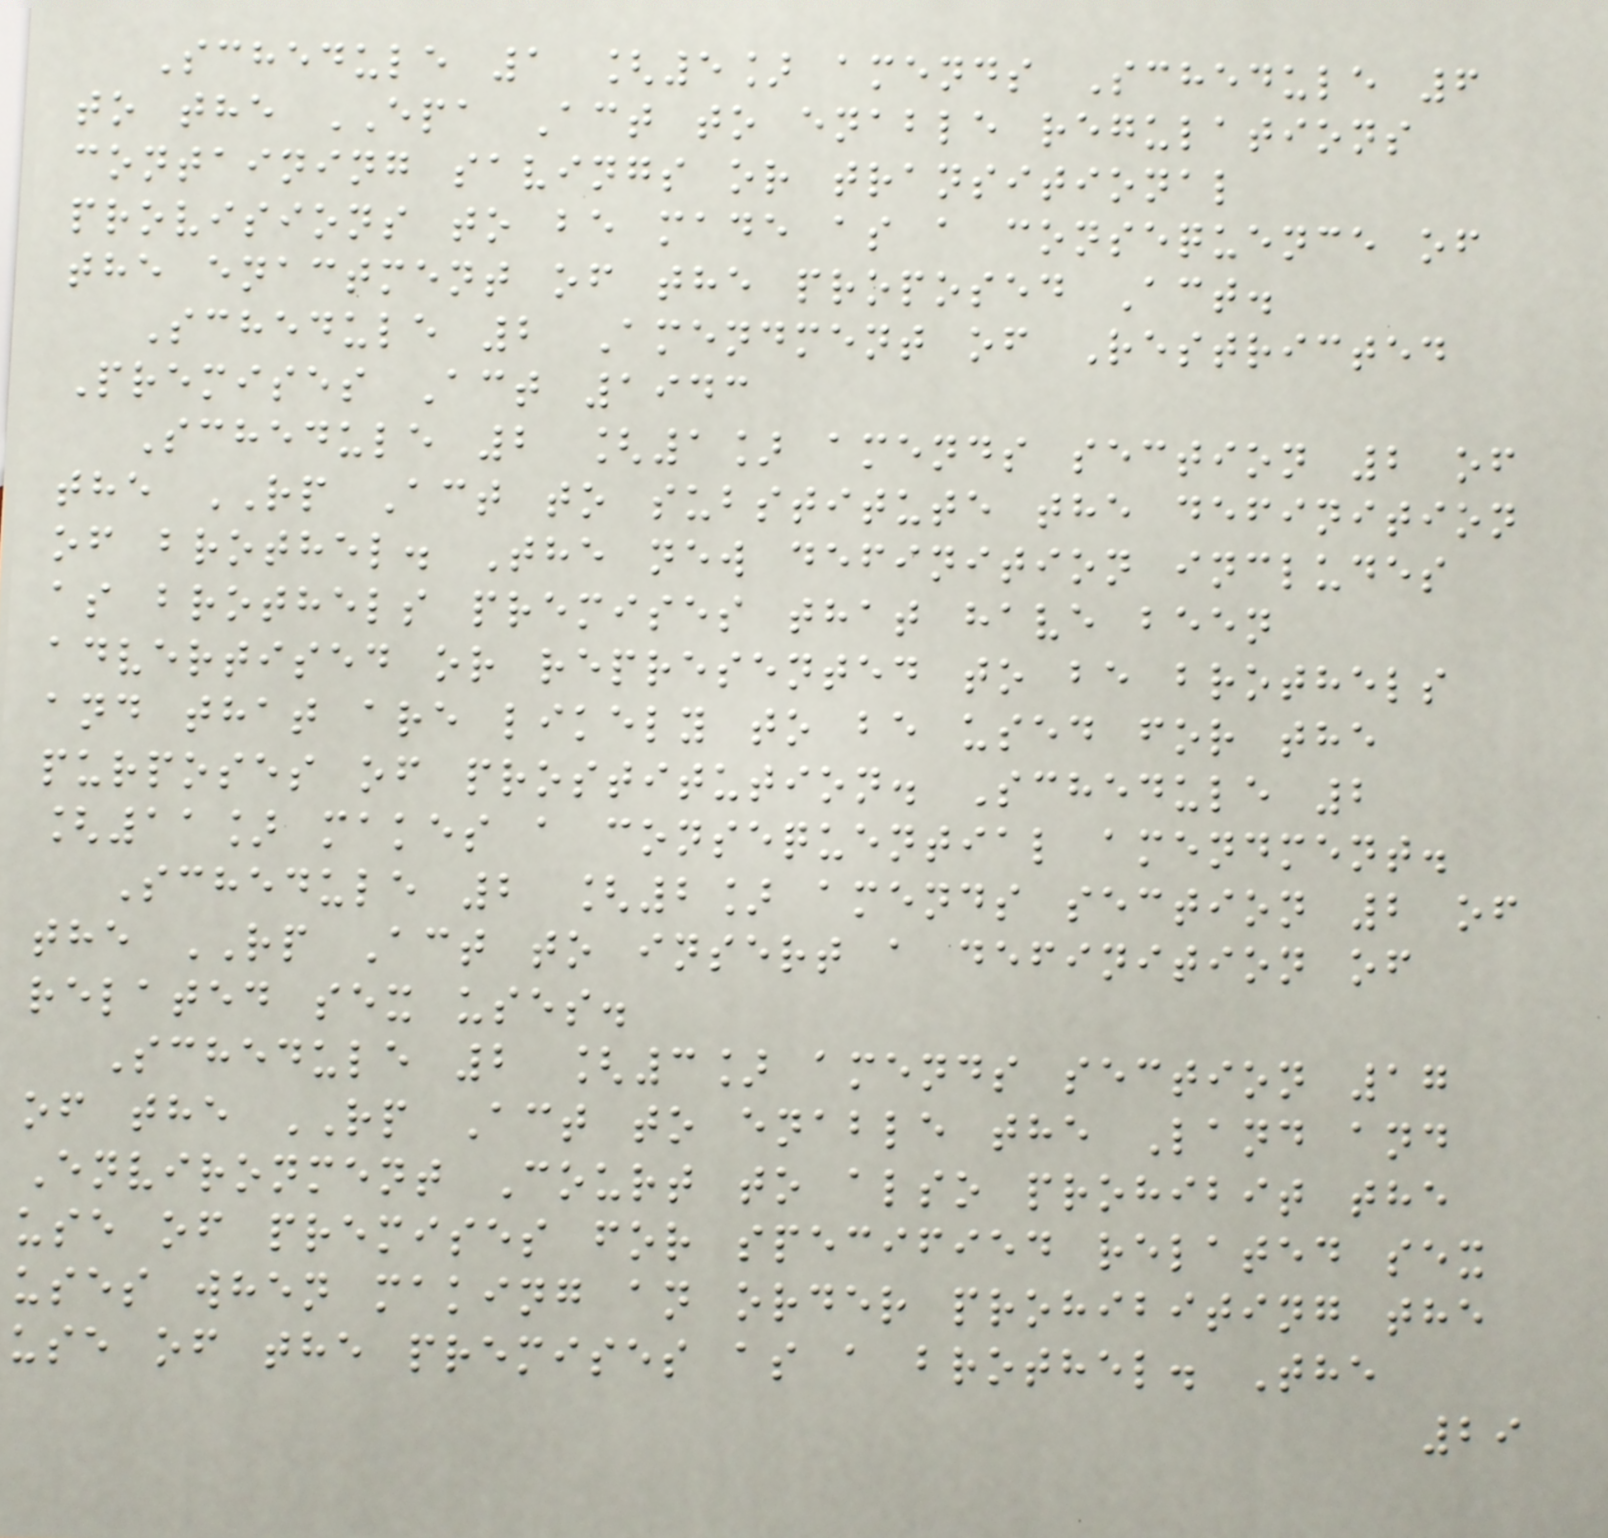Schedule 1 [5] amends Schedule 6
to the EPA Act to enable regulations
containing savings or transitional
provisions to be made as a consequence of
the enactment of the proposed Act.
Schedule 2 Amendment of Restricted
Premises Act 1943
Schedule 2 [1] amends section 2 of
the RP Act to substitute the definition
of brothel. The new definition includes
as brothels premises that have been
advertised or represented to be brothels
and that are likely to be used for the
purposes of prostitution. Schedule 2
[11] makes a consequential amendment.
Schedule 2 [2] amends section 2 of
the RP Act to insert a definition of
related sex uses.
Schedule 2 [3] amends section 17
of the RP Act to enable the Land and
Environment Court to also prohibit the
use of premises for specified related sex
uses when making an order prohibiting the
use of the premises as a brothel. The
29
